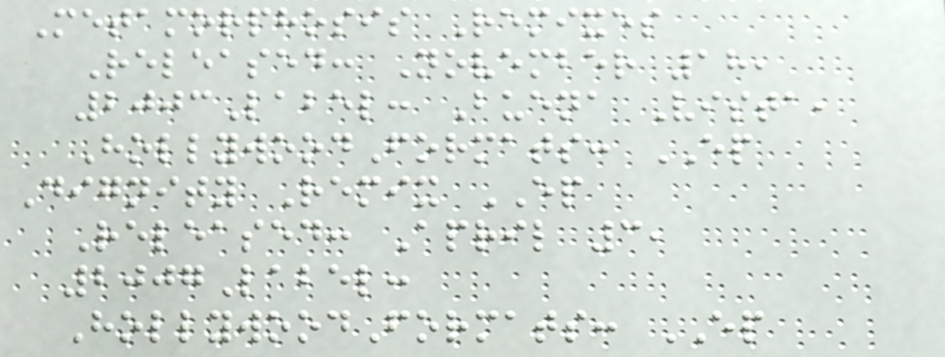Metamorphosis Remixes
Released: November 18,
2003Label: Buena Vista,
HollywoodFormats: EP
Dignity Remix EP
Released: April 3,
2007Label:
HollywoodFormats: EP
